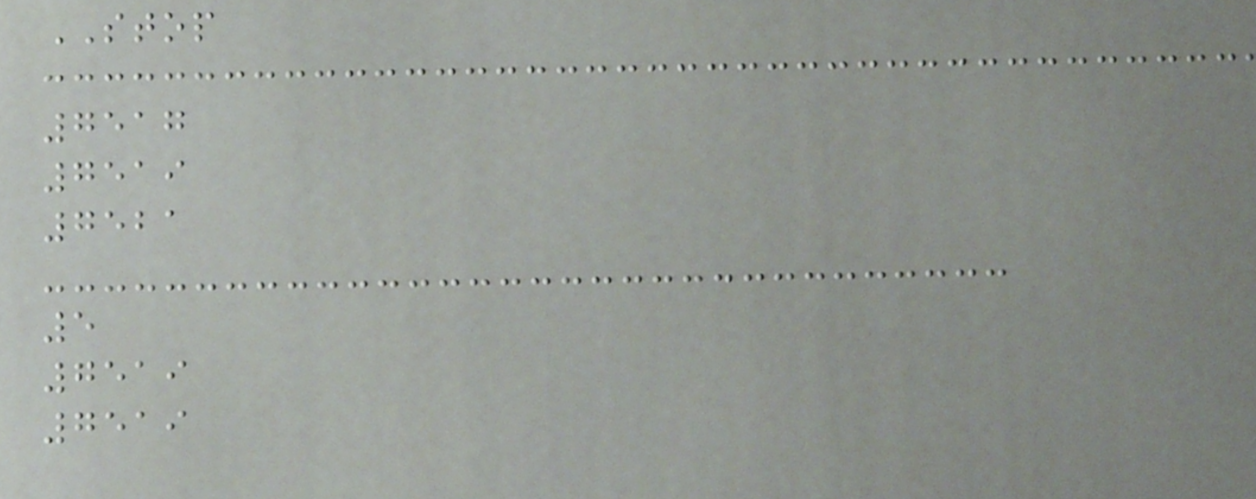STOP
7517
7519
7521
5
7519
7519
